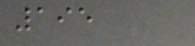195
